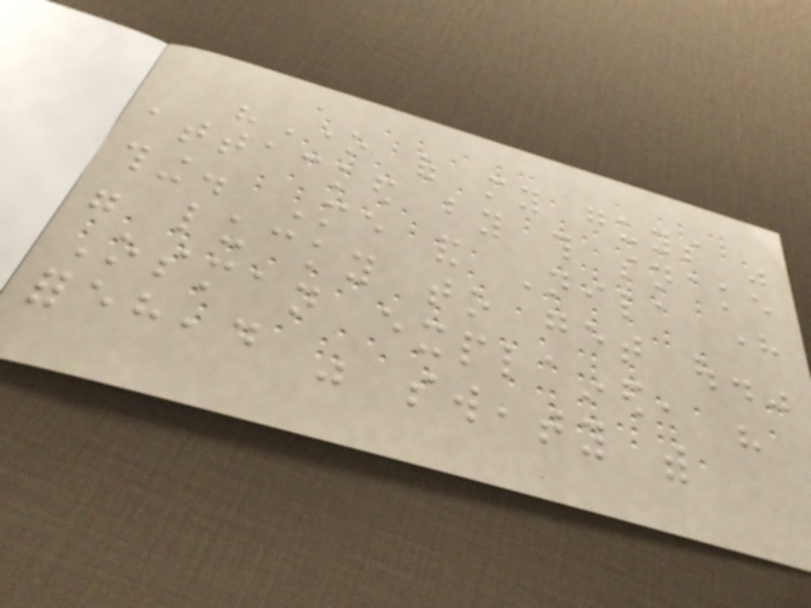"One of my guys was
attacked by this snake
thing. Me and Nila here
were lucky to get out."
Osman explained, his
forehead was sweaty with
